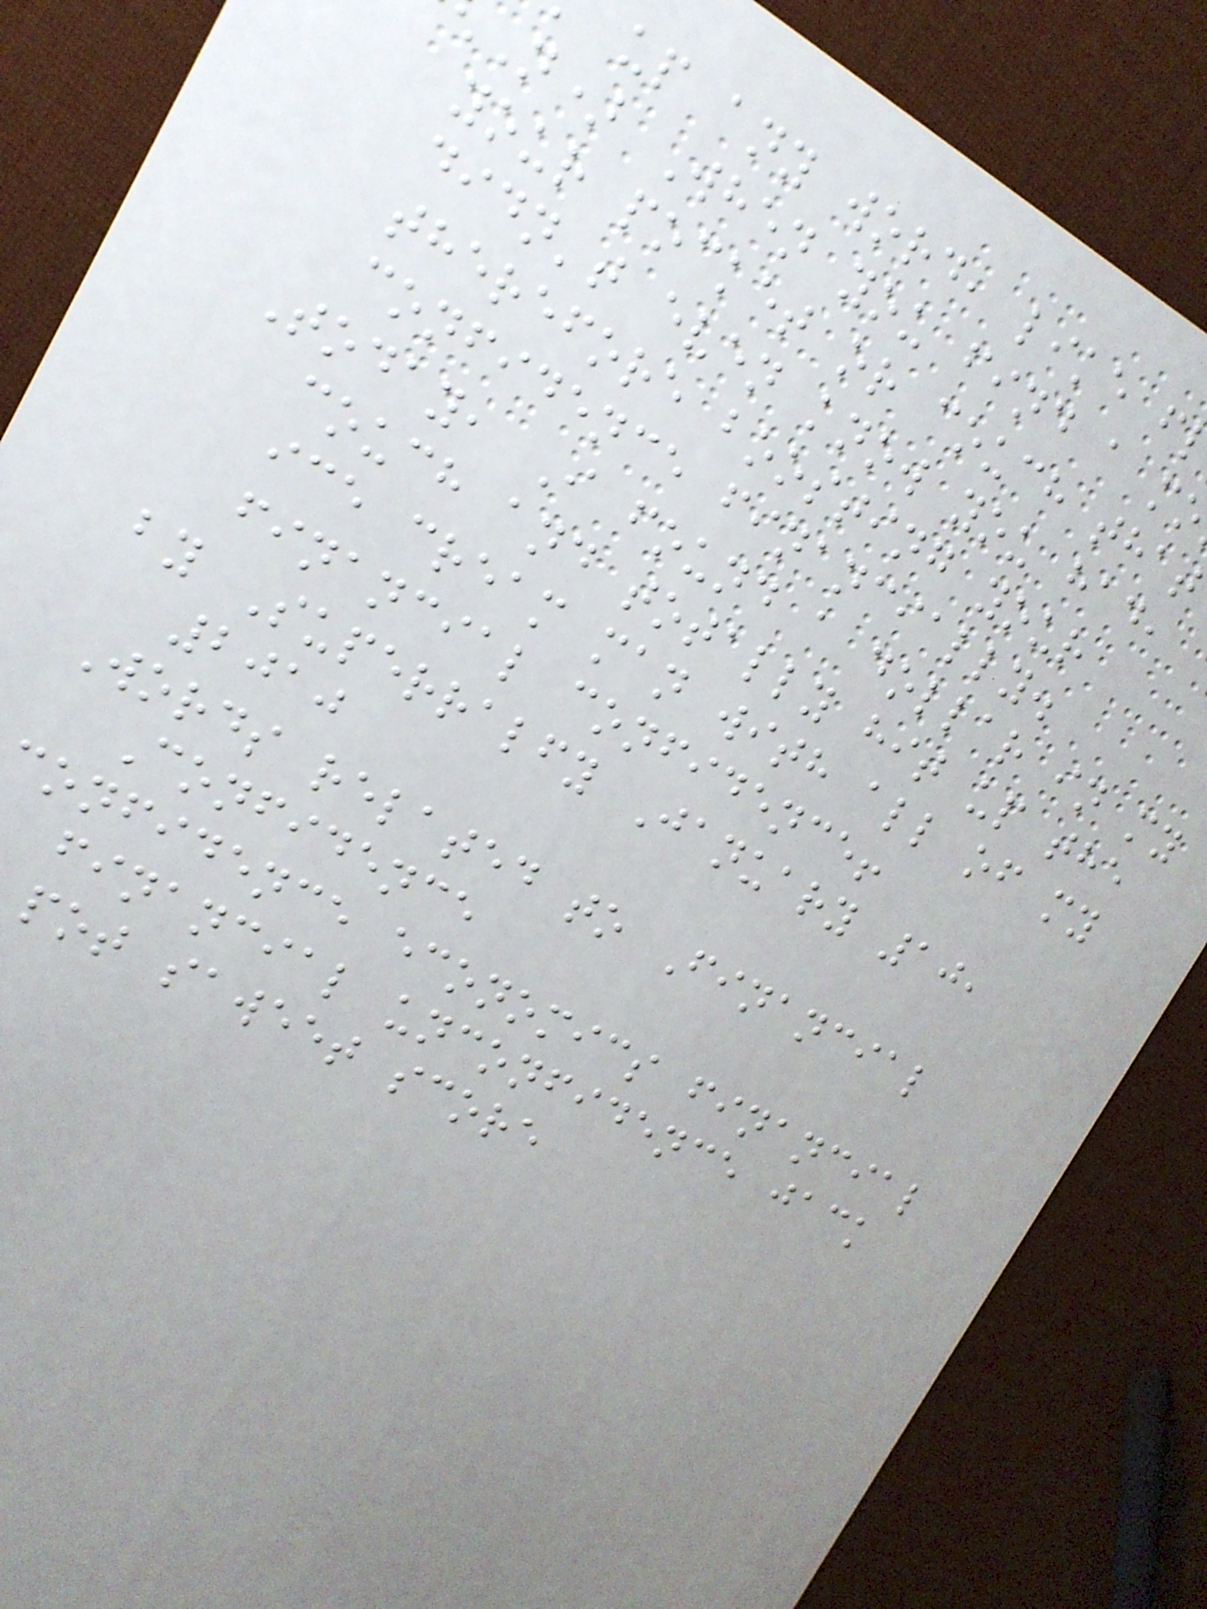up any word, like f
N) When you find a m
your pocket or couch that
didn't even know you had,
therefore boosting your
confidence financially.
Today, I found a dollar in my
couch and totally hit up the
ice cream man with all of my
financial confidence!
by Superralfy January 10,
2010
Words related to Financial
Confidence
confidence economics financial
financial unconfidence jack
pot saweet score
